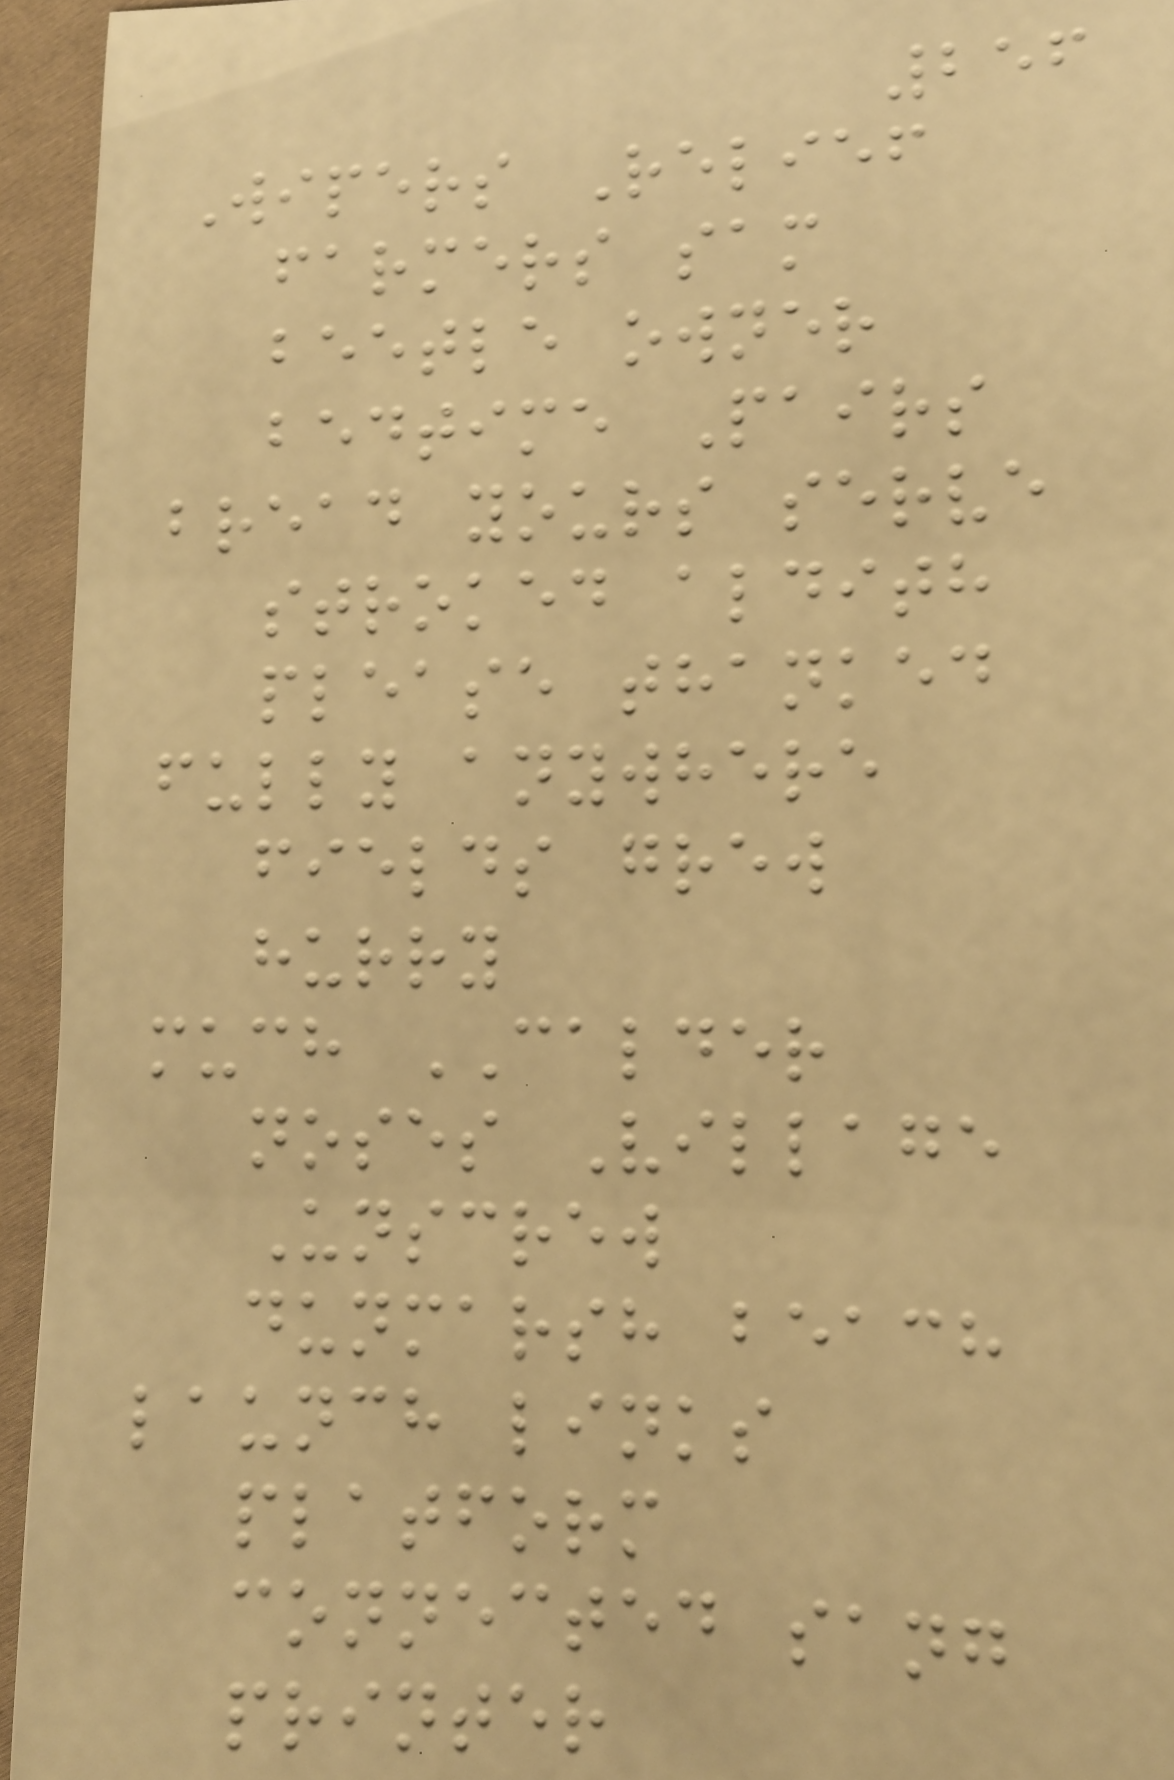256
Wipers Relief
farmers sam
beetle owner
bedtime Pairs
bread yours serve
stroked aldith
please thanked
fully anywhere
fields grew
hurry
much CALDER
noses Village
Unscrew
dunmarsh beach
launch links
platform
connected sang
printer
